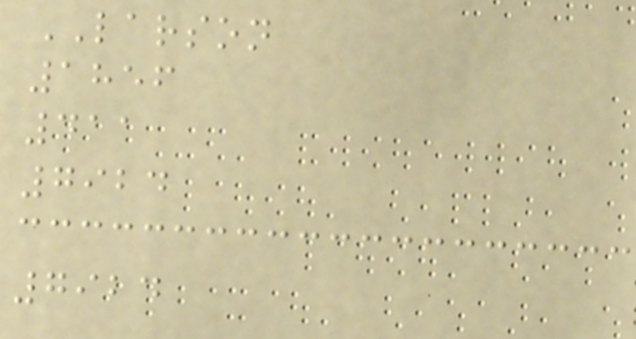LARSON
1856
411
7924
7924
